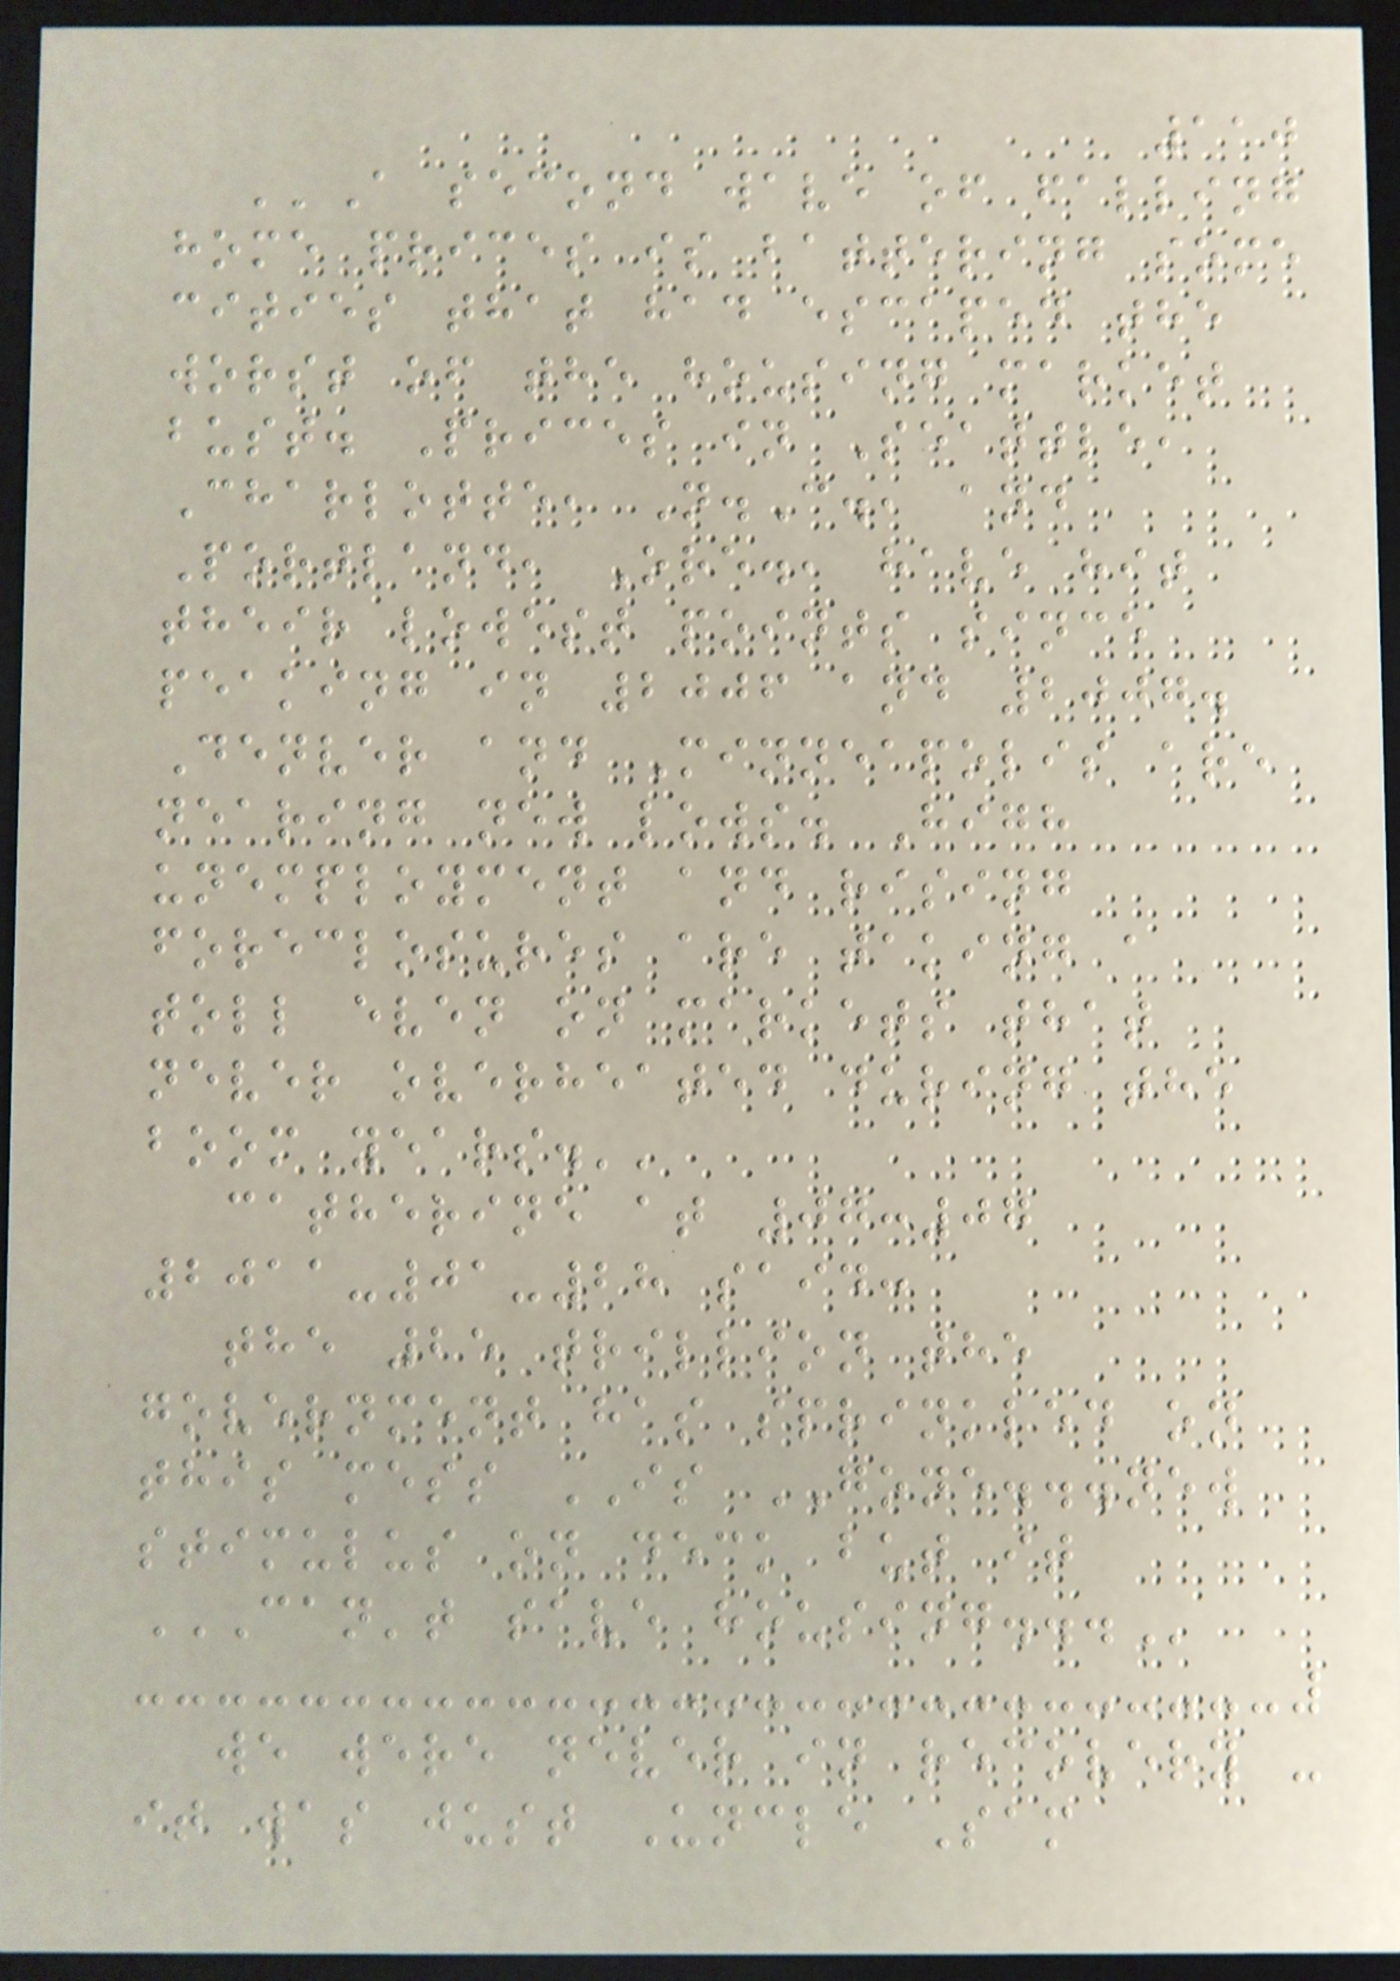110
''A second wave of falling
home prices is battering some
cities that had escaped the
worst of the housing market
bust. Prices in Seattle,
Charlotte, N.C., and
Portland, Ore., have hit
their lowest points since
peaking in 2006 and 2007.
Denver and Minneapolis are
nearing new lows. High
unemployment and rising
foreclosures are taking a
toll even on markets that
never overheated during the
boom years.''
catherine at 07:07
2011-01-28 said:
the 25 trillion the
government has sprinkled on
this mess IS GONE...new
stimulus on deck but it
CAN'T SAVE HOUSING...
we were never in recovery -
it was just Uncle Sam
